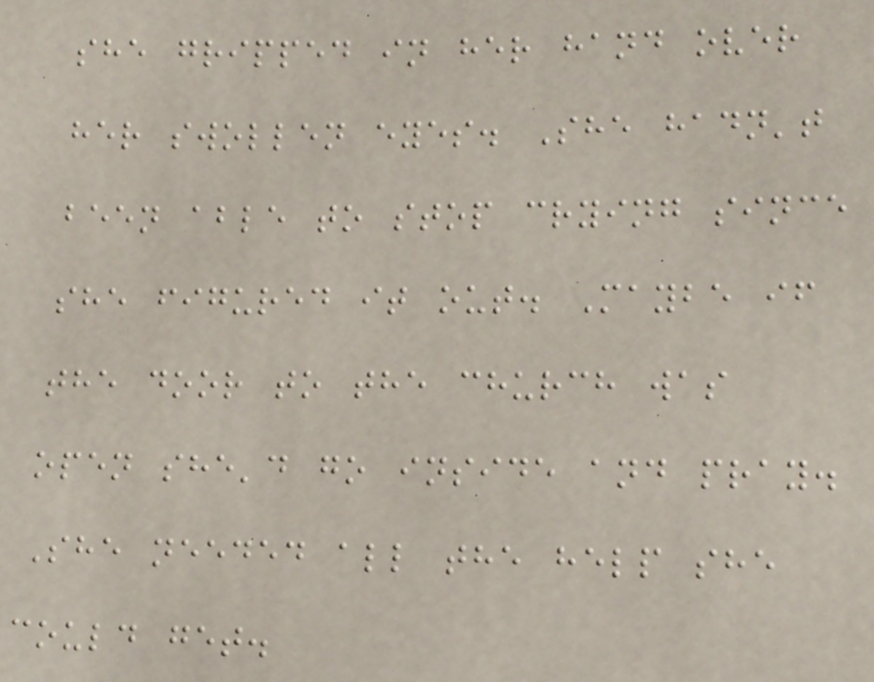she gripped in her hand over
her swollen eyes. She hadn't
been able to stop crying since
she figured it out. Maybe if
the door to the church was
open she'd go inside and pray.
She needed all the help she
could get.
